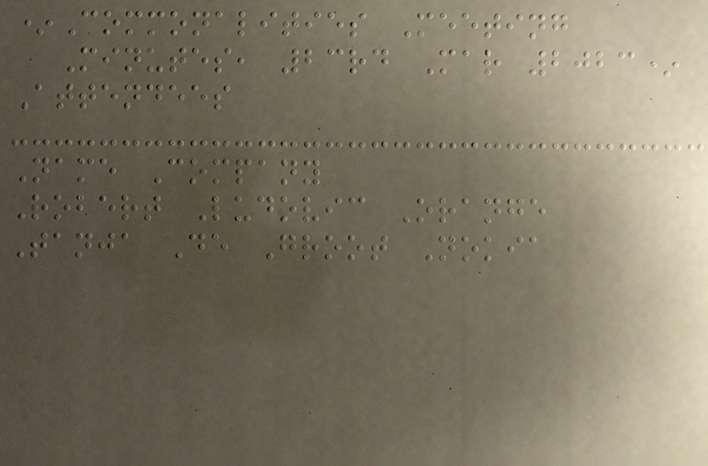*Commonalities Meeting
Minutes, 23rd Mar 2023*
Attendees
Name Company
Robert Ludovic Orange
Tanja De Groot Nokia
